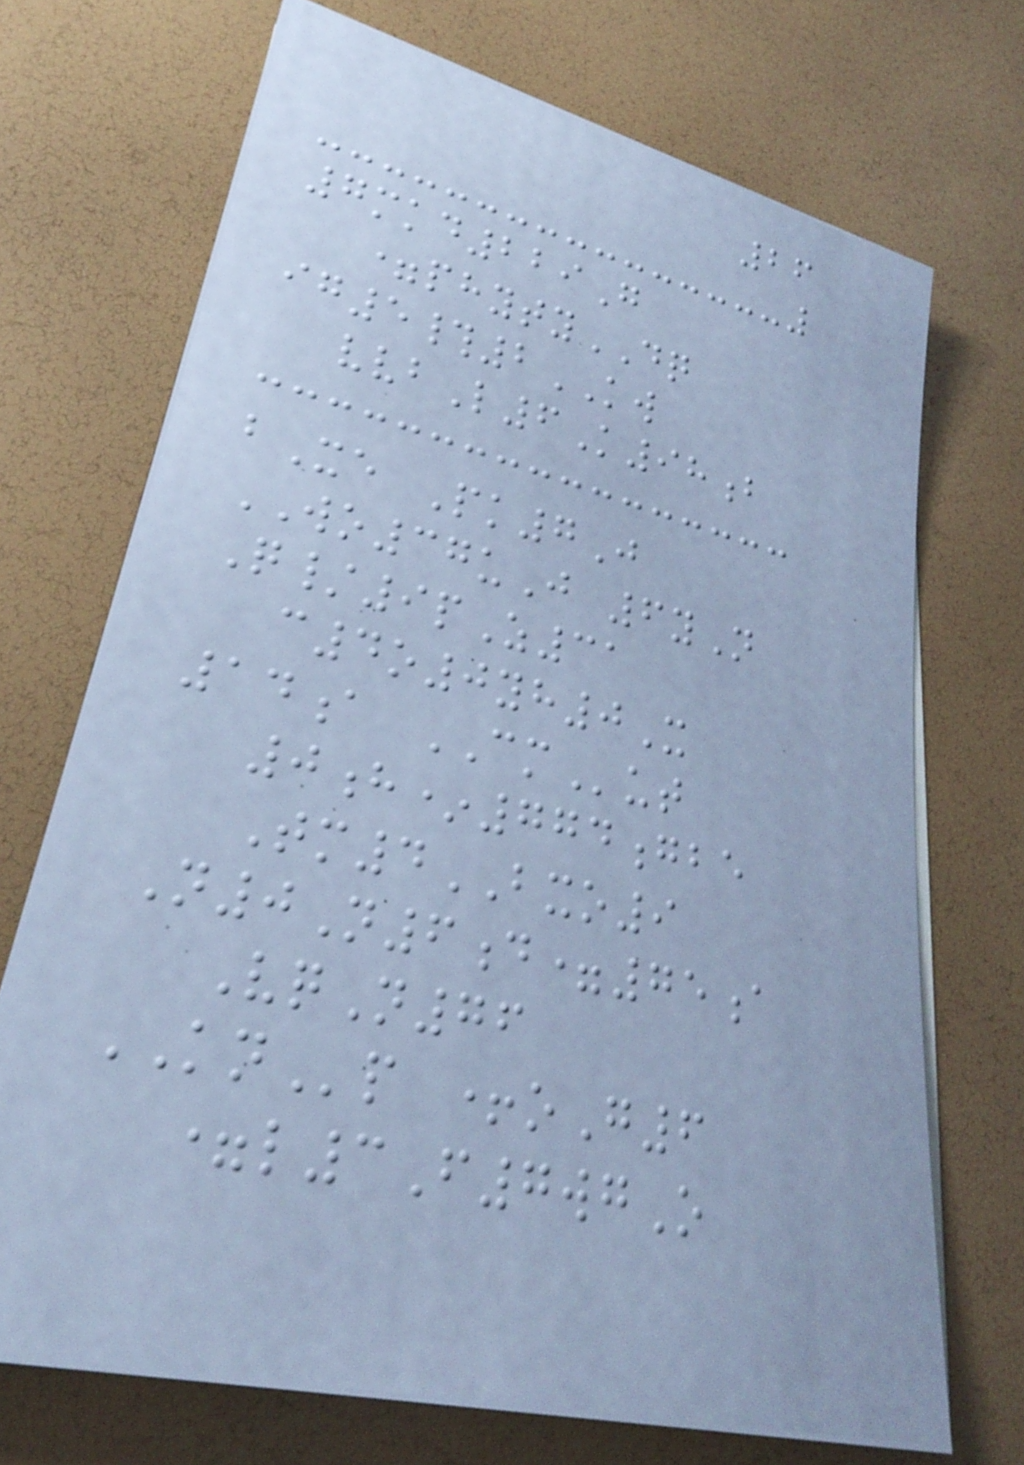26
7mkd229G
=phytyDQ
ig5#2KW
vvbL6K98b
bXe Pk7J
WO37uJ 6yN
Q/9pZ31
c4o0yh0X
14a CMut
0h*774gbe
Tm4BXO9
N0N6d=75a
VqN76
KNp +oG6
=l3F7wgO
